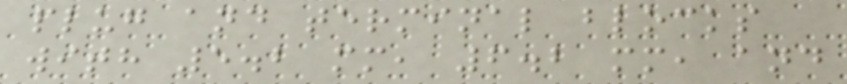plug and terminal blocks
with 5.2 mm, 6.2 mm, and
